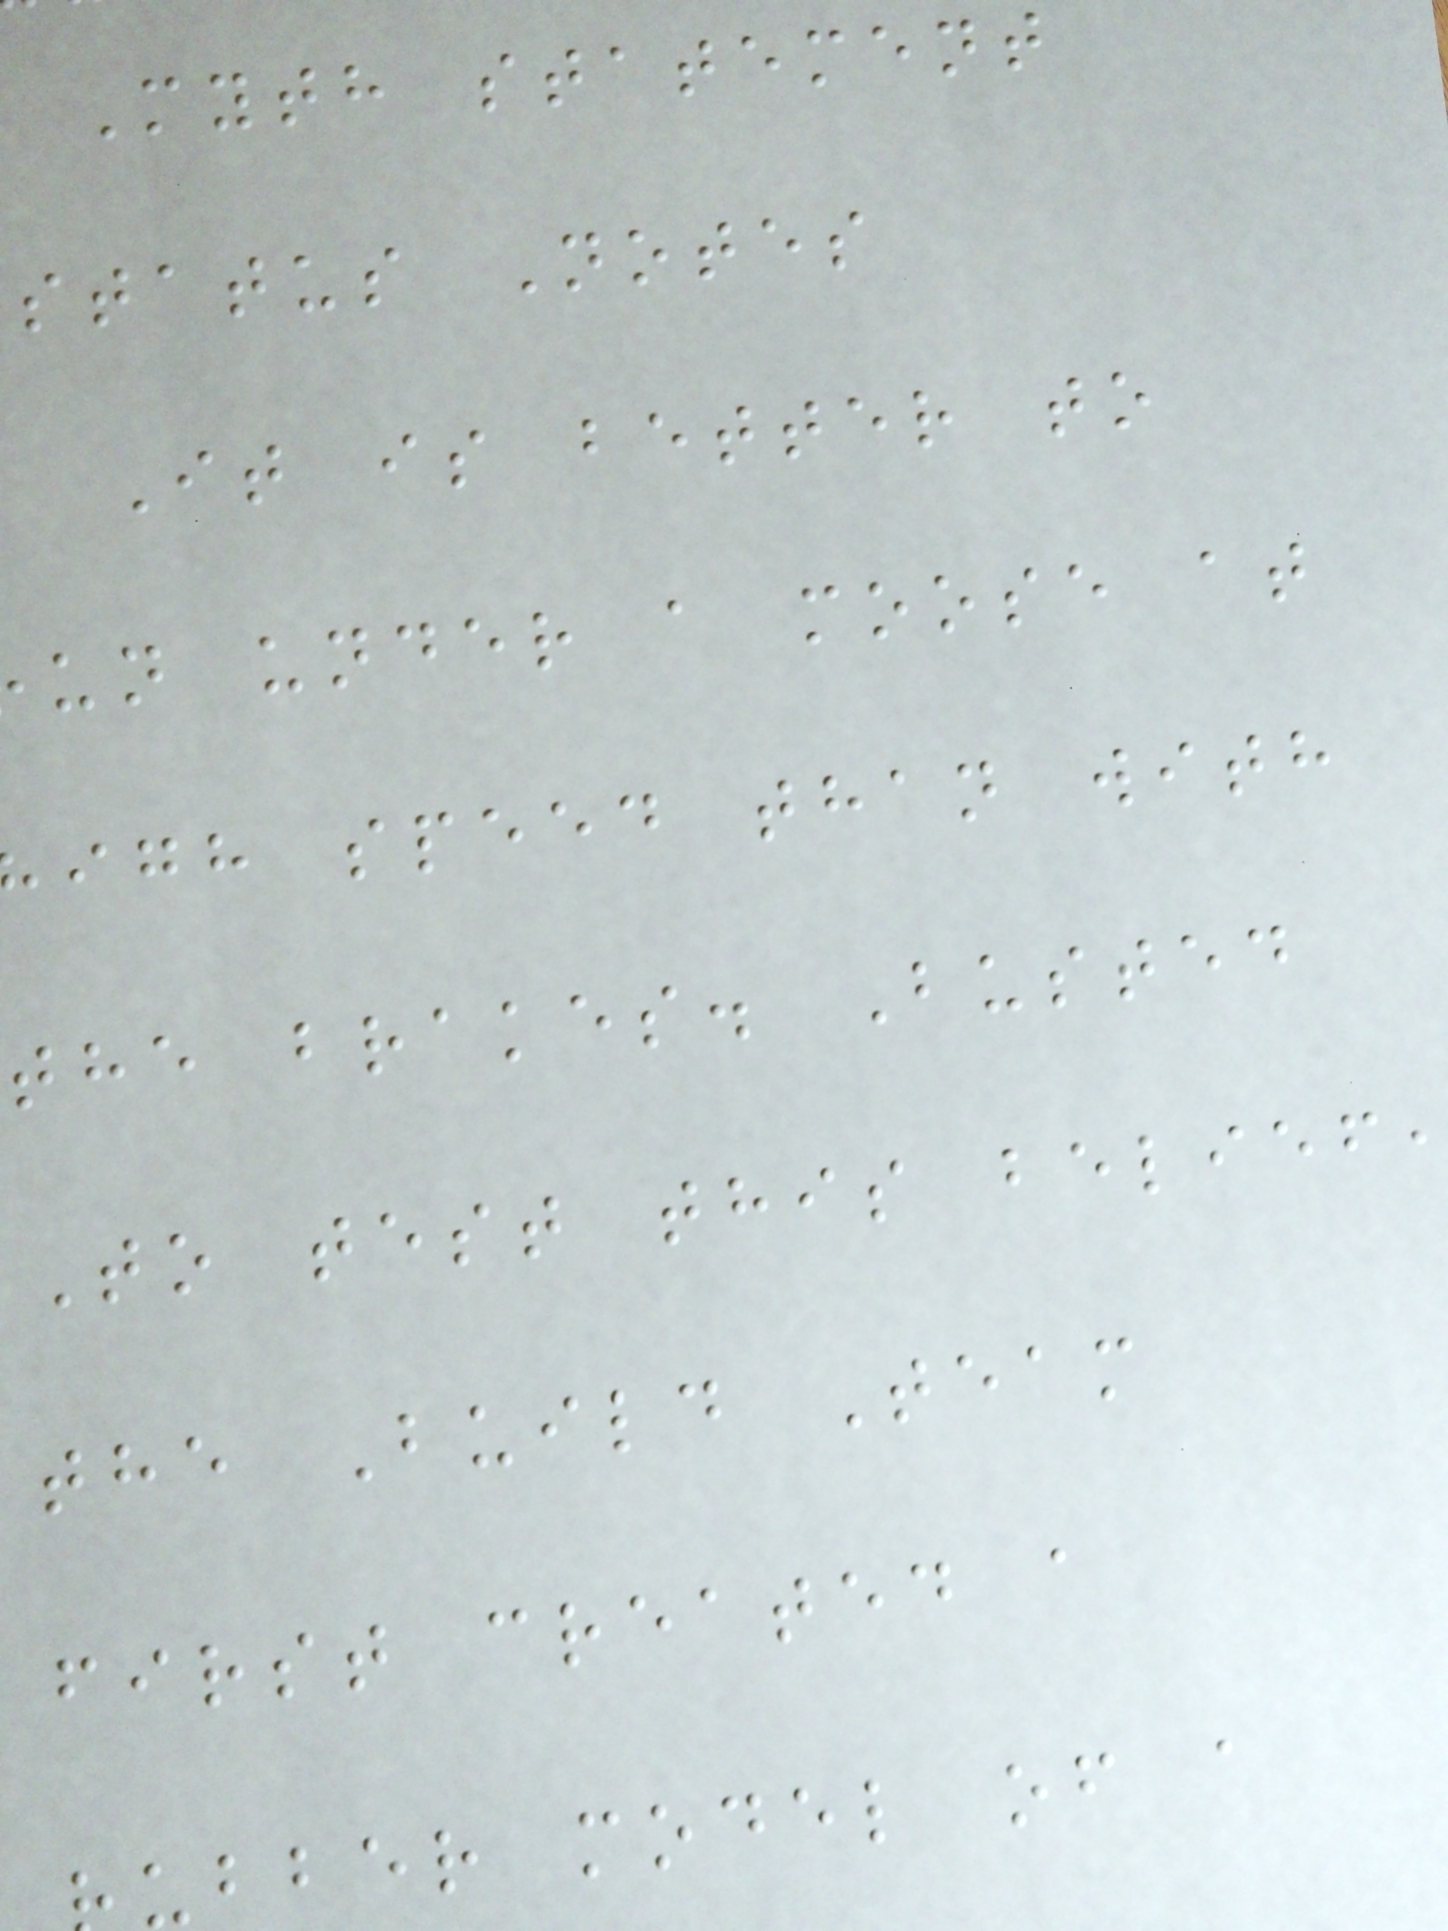Myth statement
status Notes
It is better to
un under a moose at
igh speed than with
the brakes. Busted
To test this belief
the Build Team
first created a
ubber model of a
